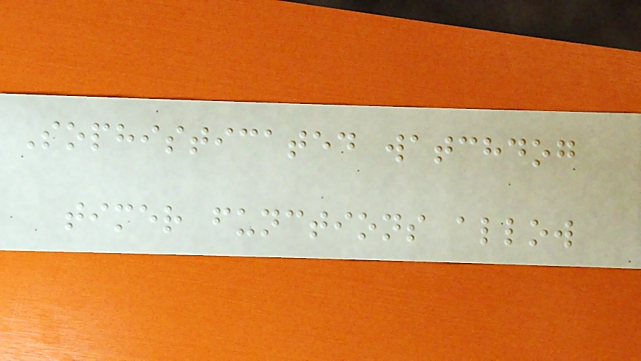Sophisticated watchdog
timer functions allow
